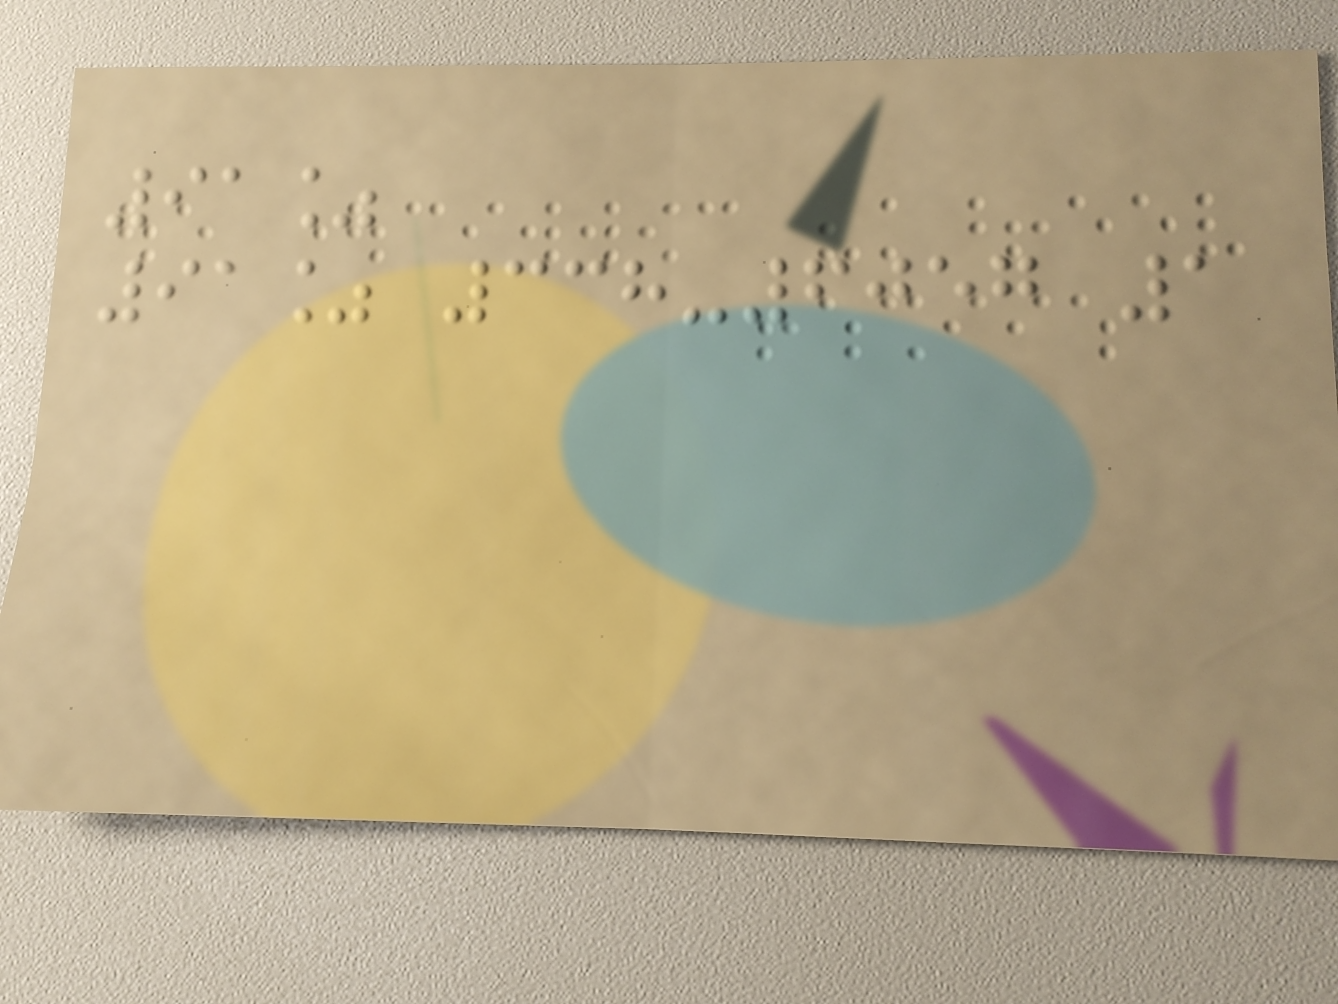91%
91% 338-6057 1
